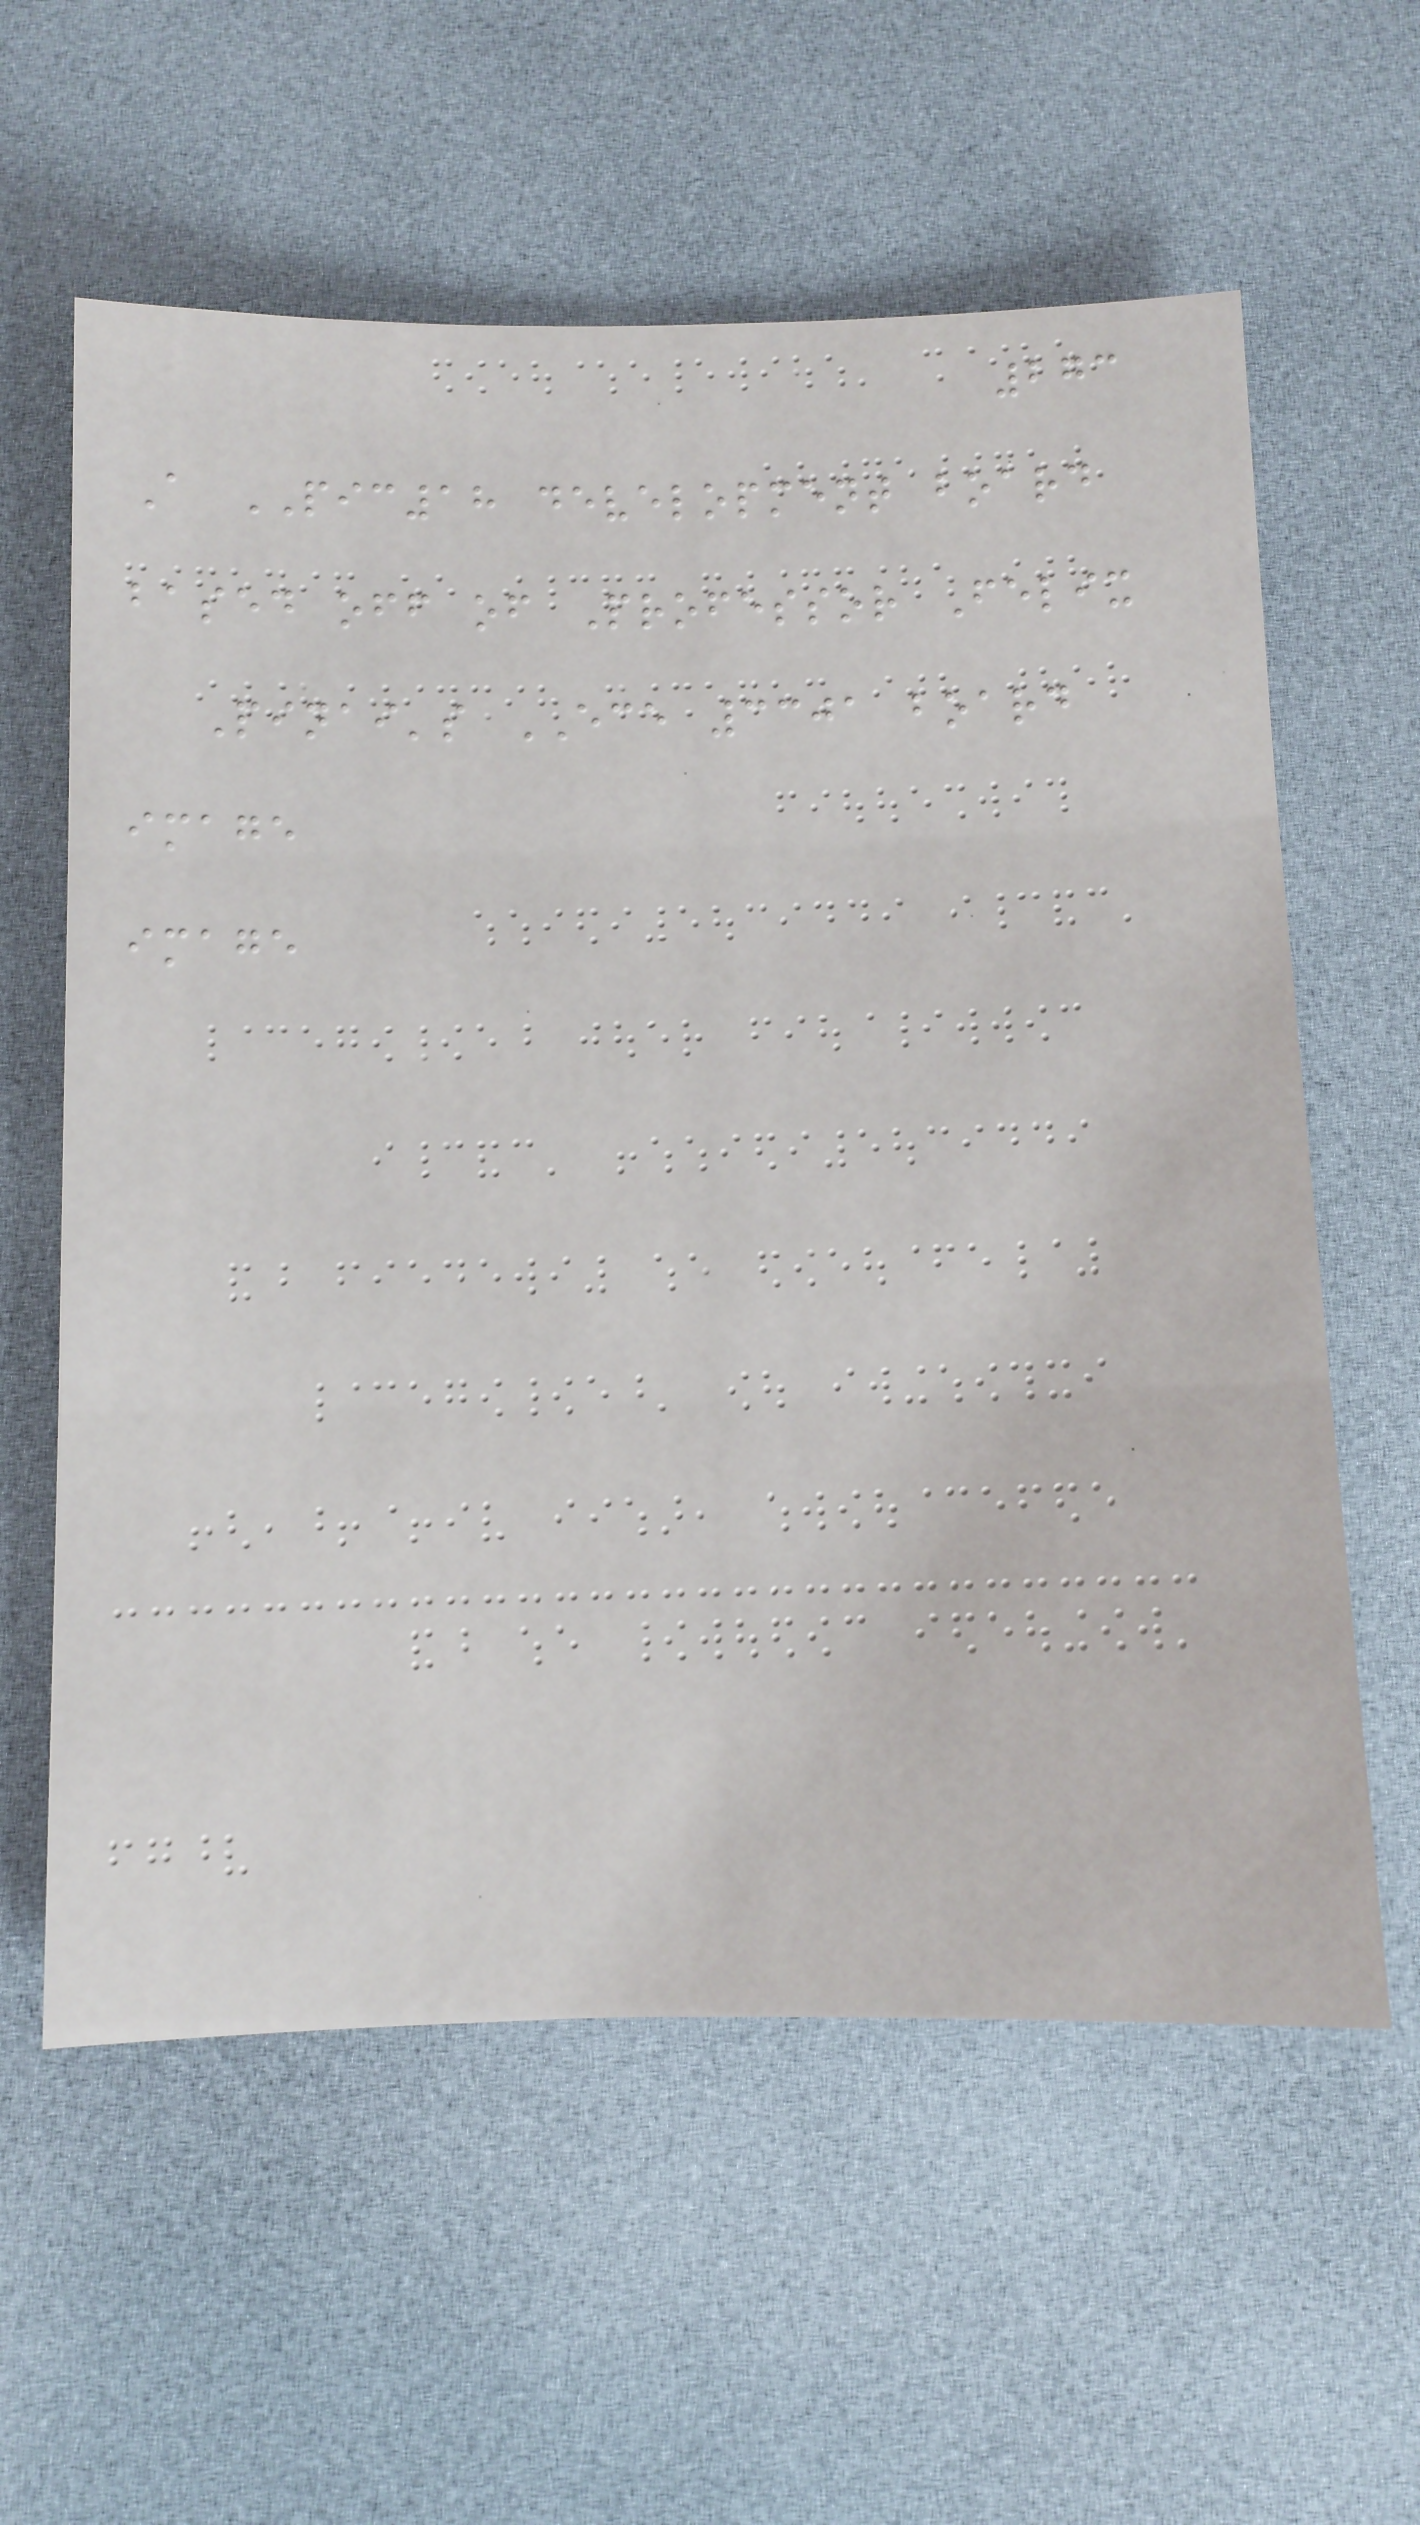273
A PIC18 development board
based off of Professor Felix
Pinai's ECE 3301 board
image
image
